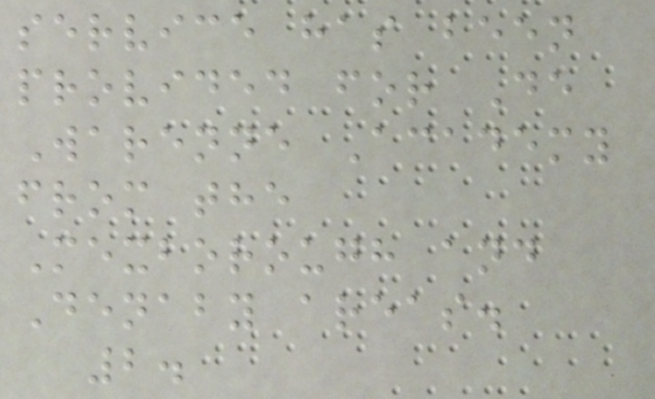service has been
provided for De
Warenne Academy
from the
Mexborough and
Denaby areas.
2.
